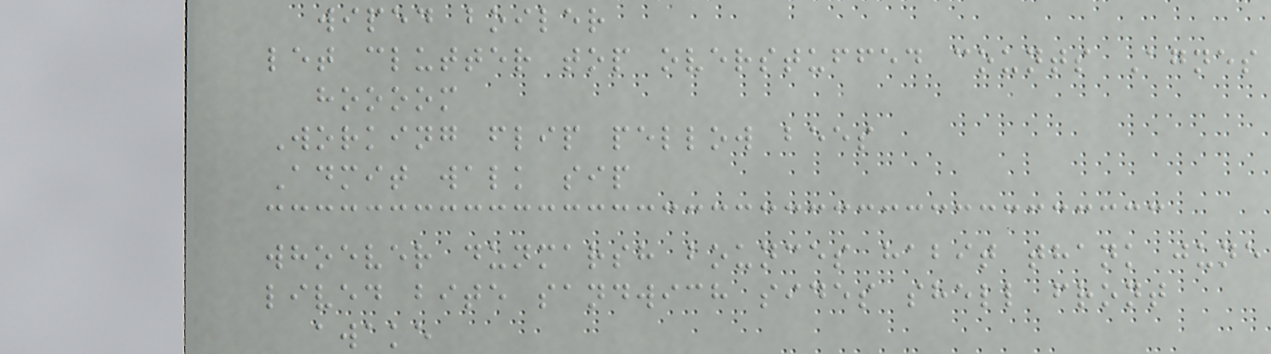wiped boiler
let clutter top overstuffed counts Agnes
hoooom
Working flip pellow bees
Admit walk sip
whoever dunmarsh bounces habit thank june
lived bite sandwich sides shell front
awake
